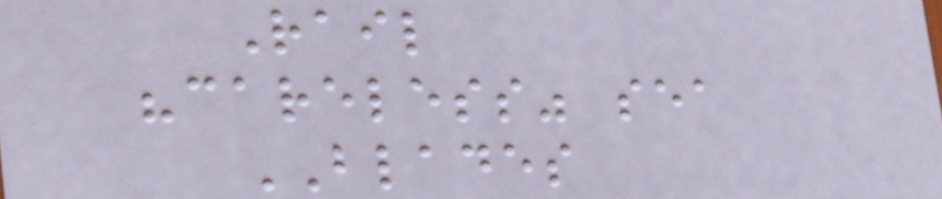Rail
"careless" sea
BLADES
